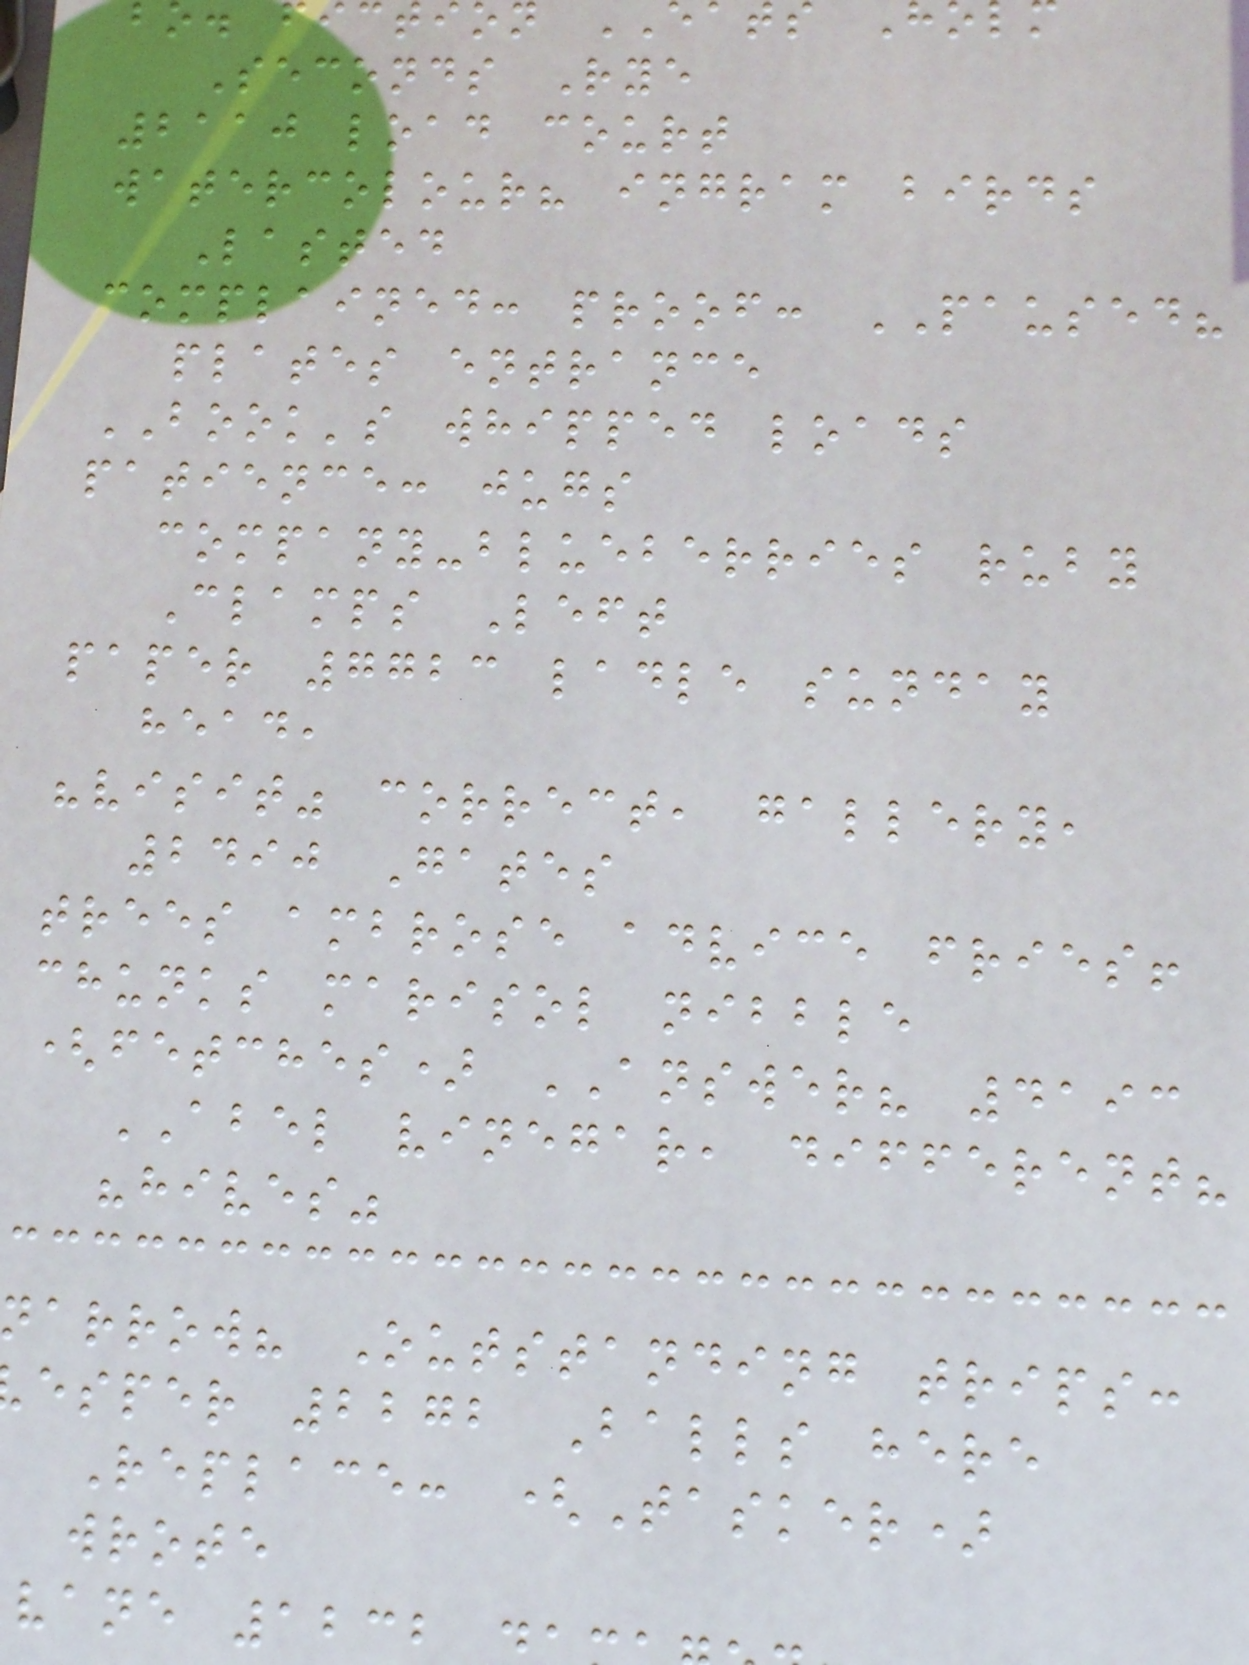bo. fiction EATS
Seconds Rye
2110 load court
watercolour? ingram birds
Lasted
complained: proof: PAUSED?
plates entrance
BOOK's whipped loads
patience: jugs
company-blueberries ruby
Clamps Left
paper 7723 ladle sunday
head,
"visit" correct, gallery,
2490 Gates
trees ambrose advice fries!
chunks marisol nibble
(fetches) ANSWER? 4193
ABEL vinegar, different?
"hives"
narrow? Outstanding trips:
esper 2272 Balls here
Replace: (Tasker)
wrote
vane 1232
